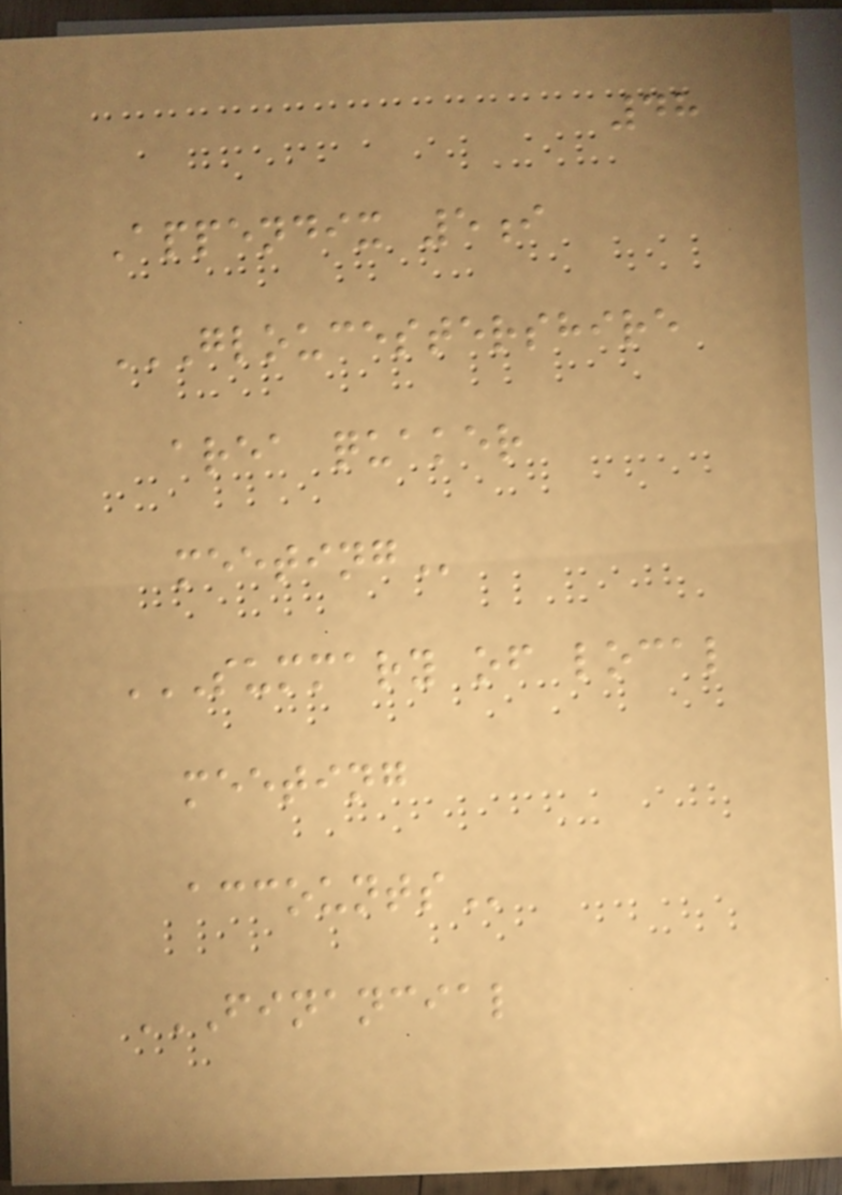48
Appendix 5i
GLOUCESTERSHIRE
AREA QUAKER
MEETING
SUMMARY OF LOCAL
MEETING
ACCOUNTS
FINANCIAL
